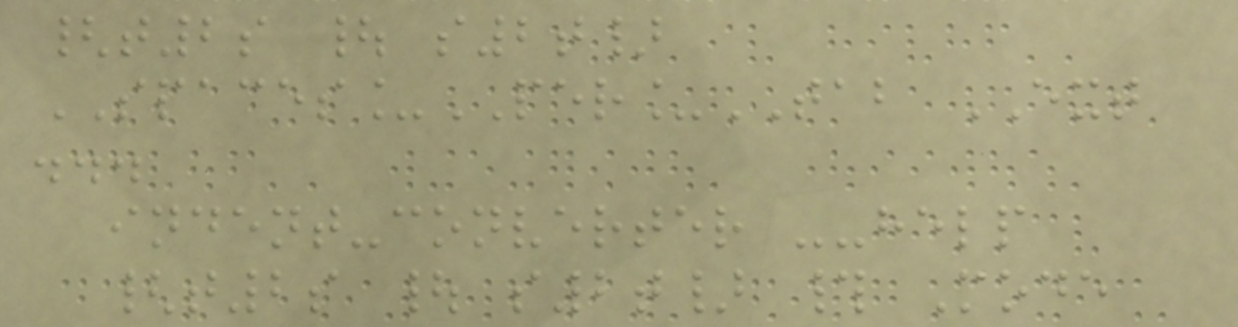{t2s | s2t}
SPACES_PER_TAB EXT
...
indent-converter --help
{t2s | s2t} # Mode
